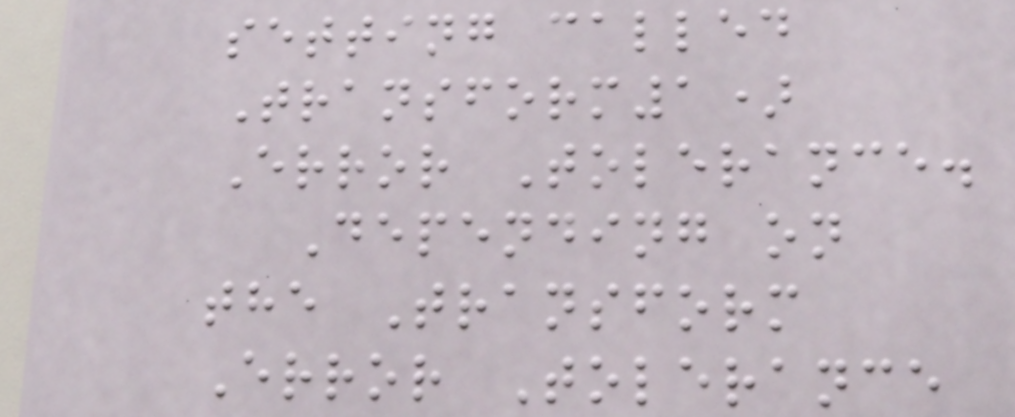setting called
Transform1)
Error Tolerance.
Depending on
the Transform
Error Tolerance
